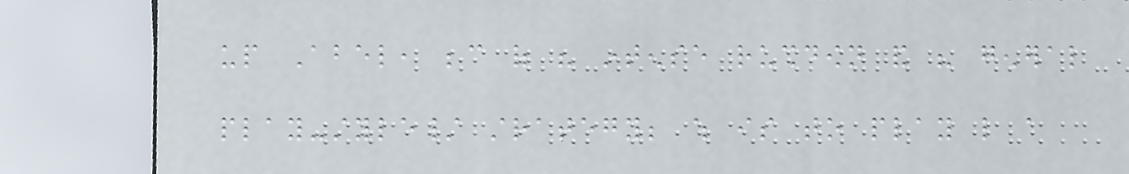up Abel, because of his intense rushdown and his general
play-style/ strategy; which is to play like a
